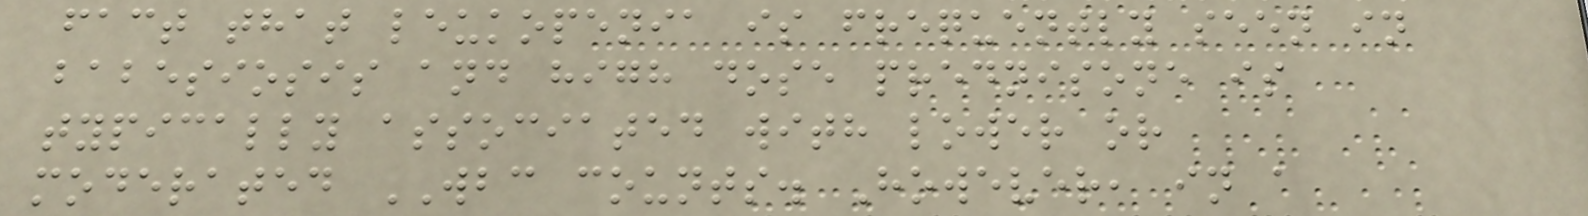fact that leukopenia is frequently seen in
babesiosis and high dose prednisone is
typically associated with lower or
moderated WBC counts. However, in a
